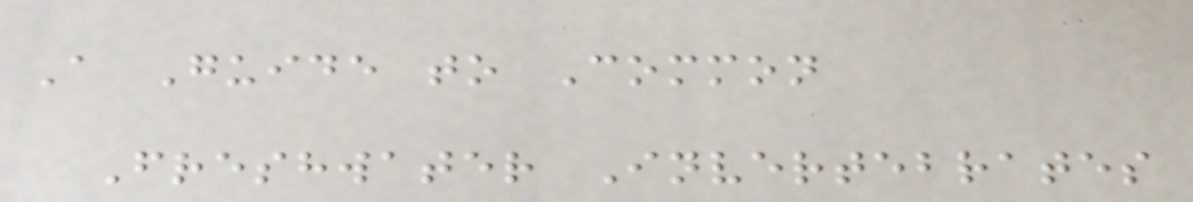A Guide to Common
Freshwater Invertebrates
